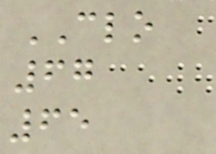CLO
67
65
